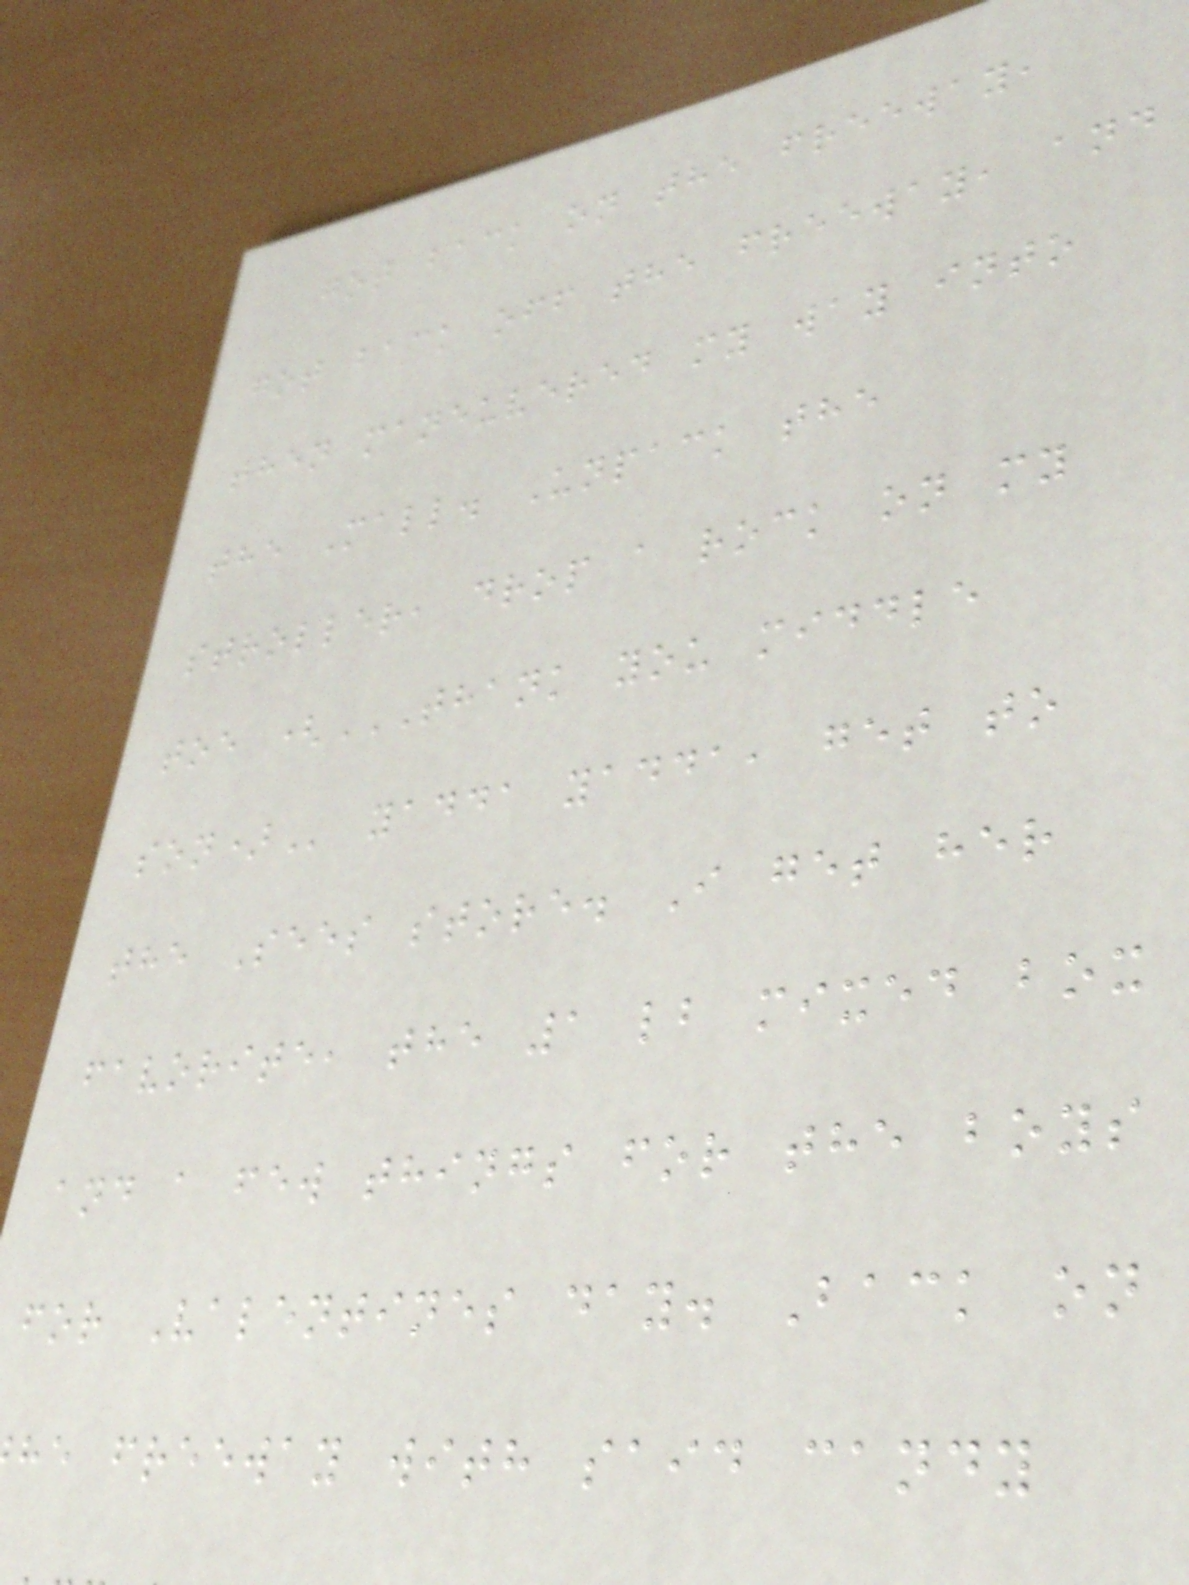got back on the freeway,
got back off the freeway, and
then maneuvered my way into
the Mall. Unpack the
stroller, drop a rock on my
toe (THANK YOU MIDDLE
yadda yadda, get to
the Sees store. I get her
favorite, the 1 lb mixed box
and a few things for the boys
for Valentines day. Back on
he freeway with said candy
